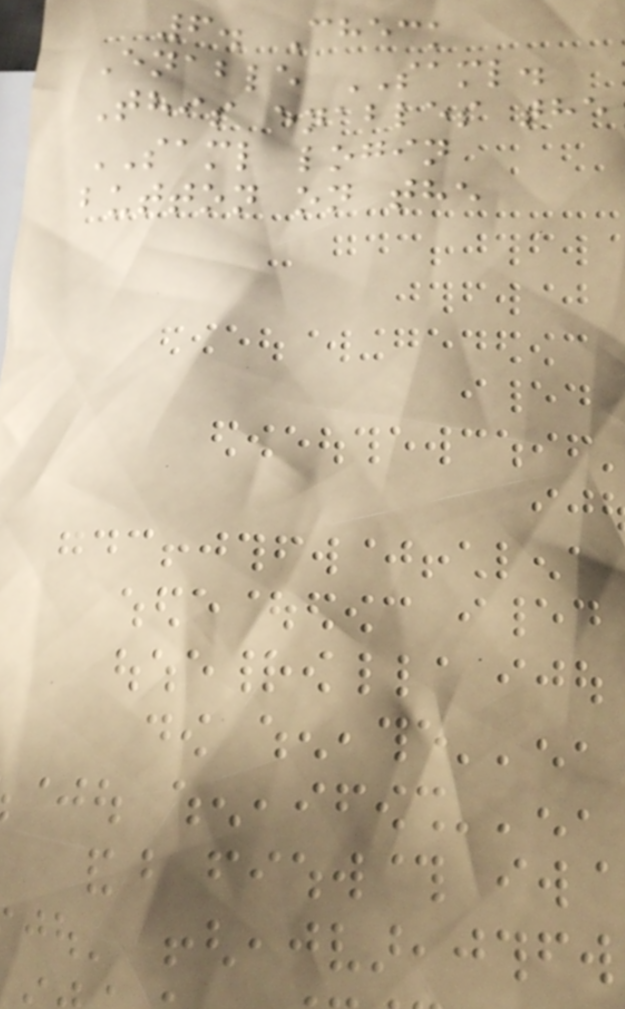6. Check
Enable SAML.
This enables the
SAML login
button on the
